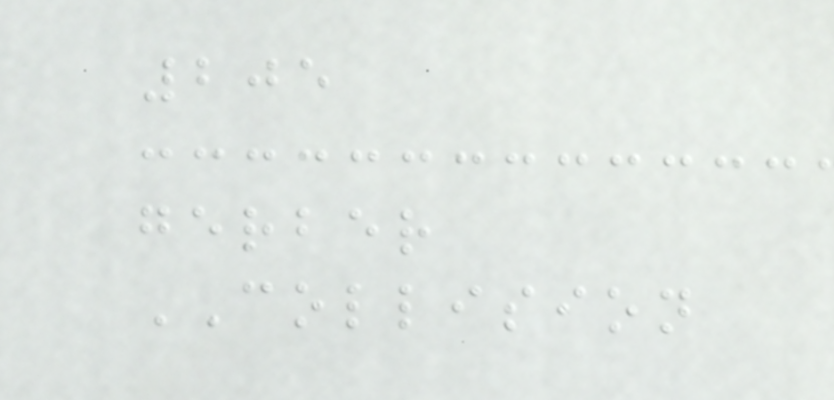205
gerber
COLLISION
